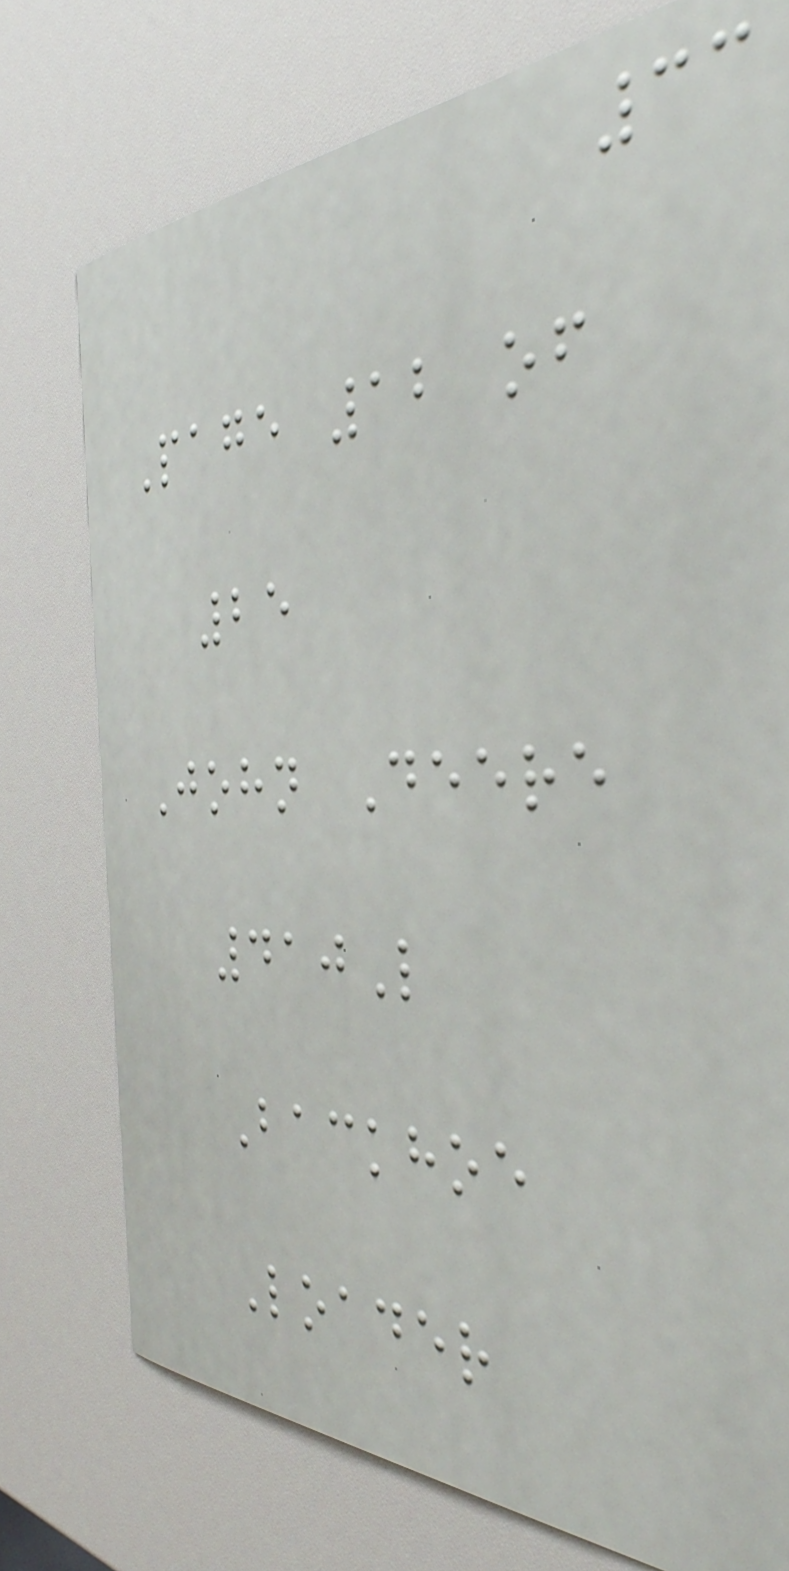33
Page 12 of
25
John Deere
410L
Backhoe
Loader
